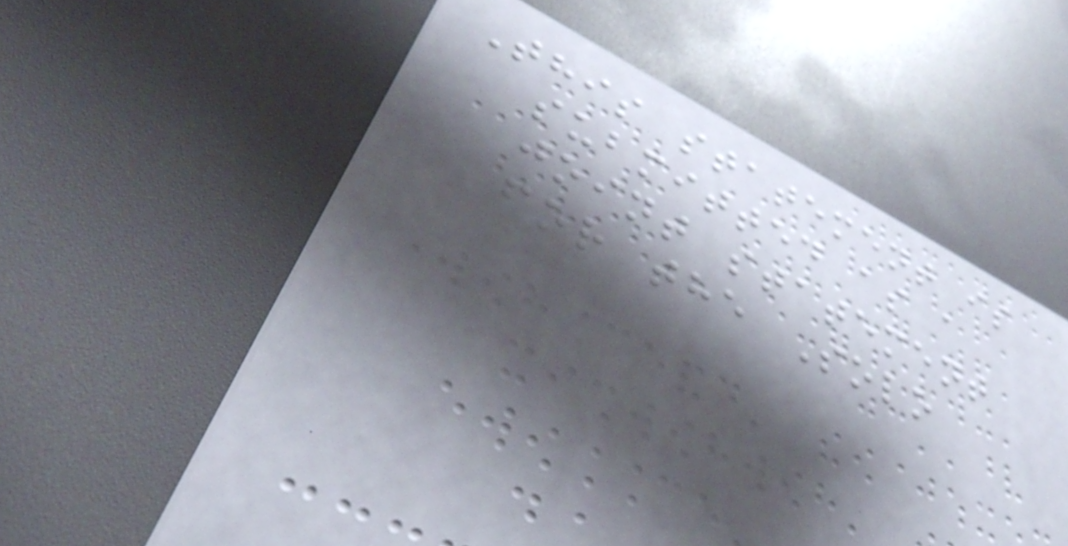This statement is
submitted as a
joint statement
for the Solo
